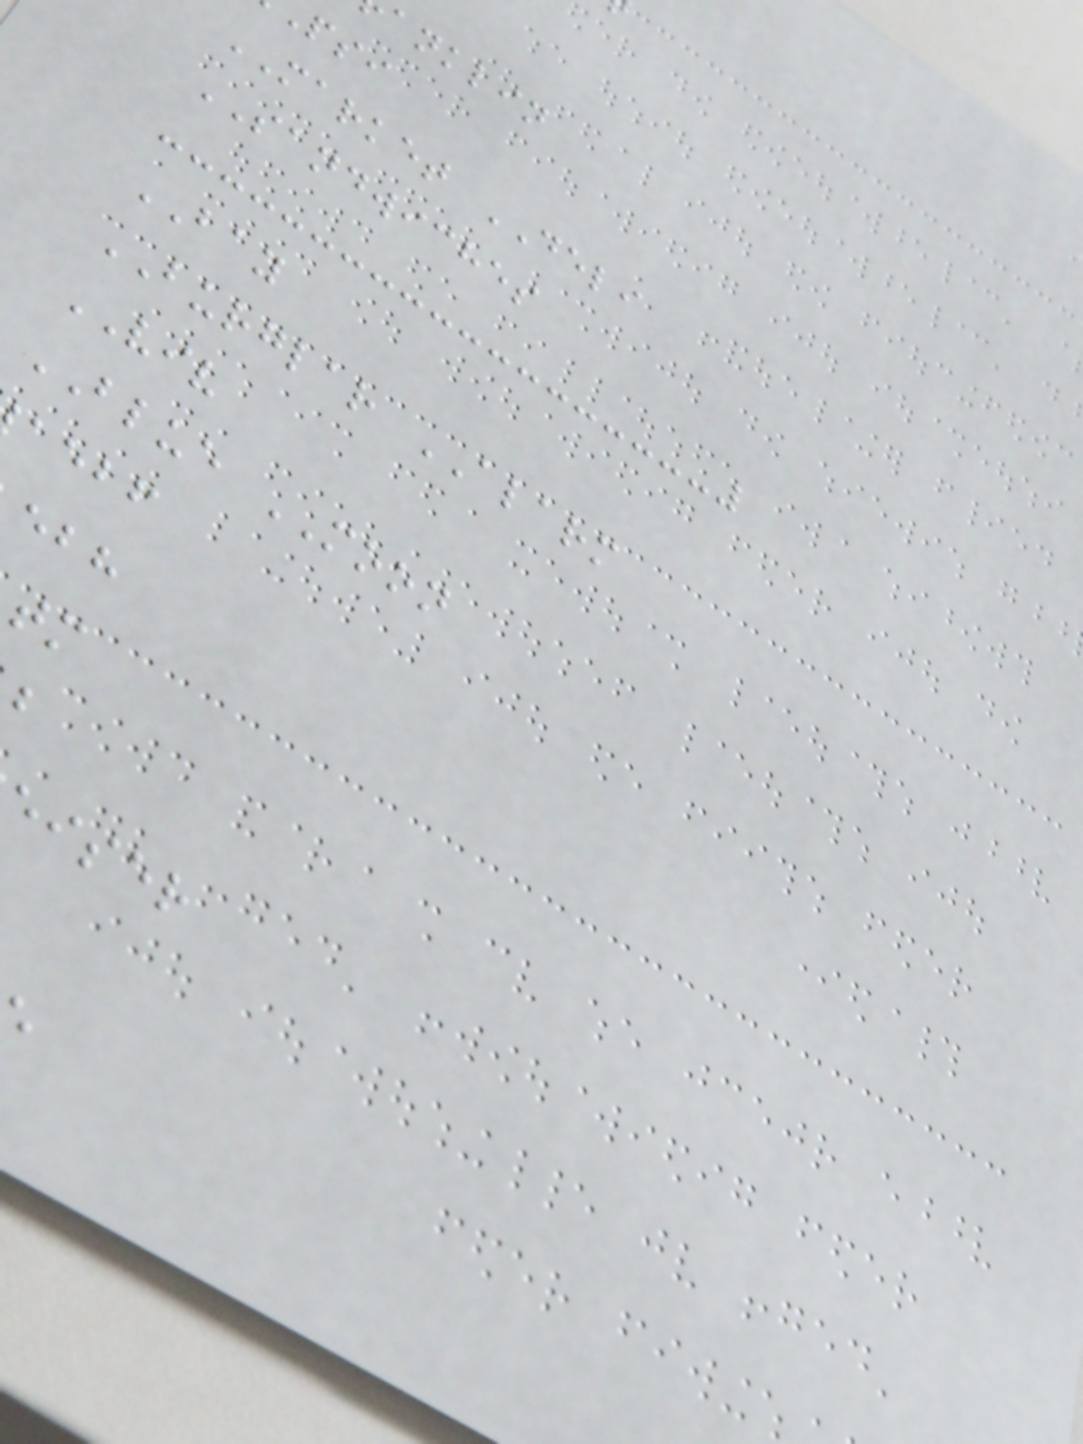anklin
MARKET DELI
SANDWICHES
BAY
BURGLAR ALARM
VIV
BLUE MOON
aebf
eiser
